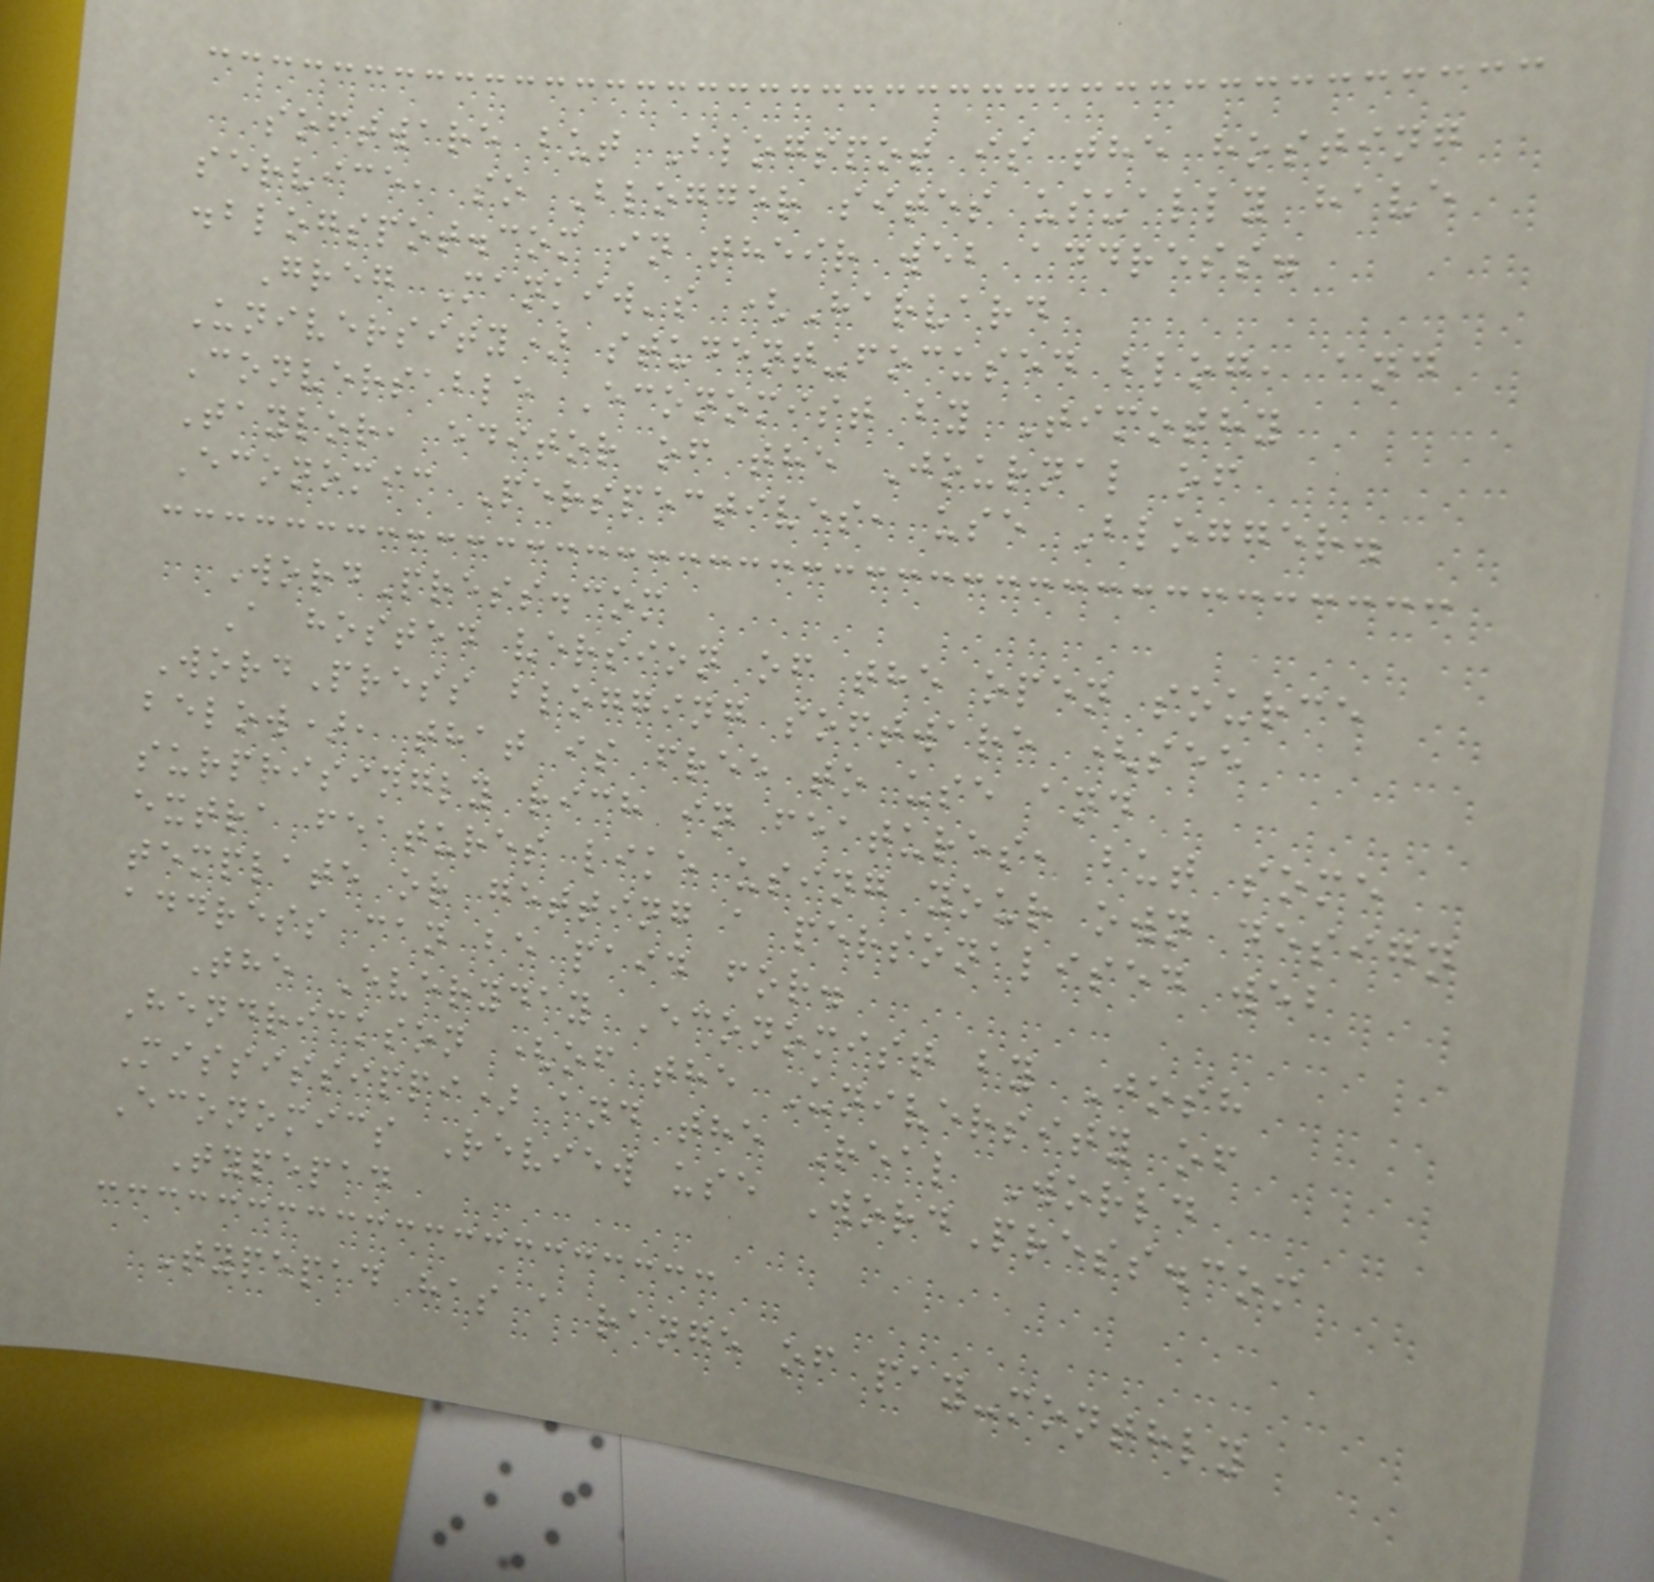software but Blogspot is the hosting
service, so Blogger sites usually have
.blogspot.com in their web address.
Greg Mankiw's (Harvard
University) student-focused blog, and
Conversable Economist by Timothy
Taylor, editor of the Journal of
Economic Perspectives, use Blogger.
WordPress.com
A hosted version of the open source
WordPress blogging software (see
below), that is free to use and
surprisingly rich in features, but some
extra features like using your own design
template or getting a personalised web
address can be paid for.
The Everyday Economist by Josh
Hendrickson (of the University of
Mississippi) and the Real World
Economics Review use WordPress.com
Typepad
Typepad has a range of pay-monthly
